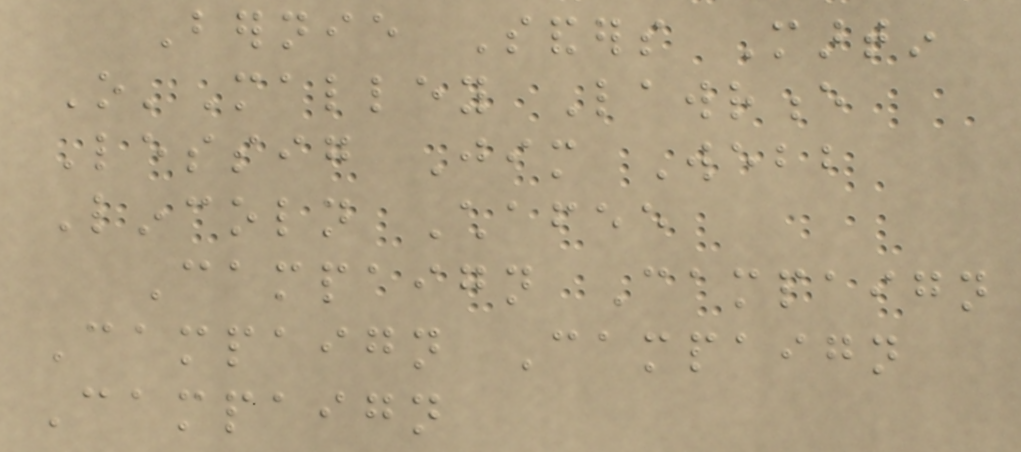Bernie Sanders Martin
O'Malley Lawrence
Lessig Jim Webb
Lincoln Chafee
Campaign Campaign
Campaign Campaign
Campaign
